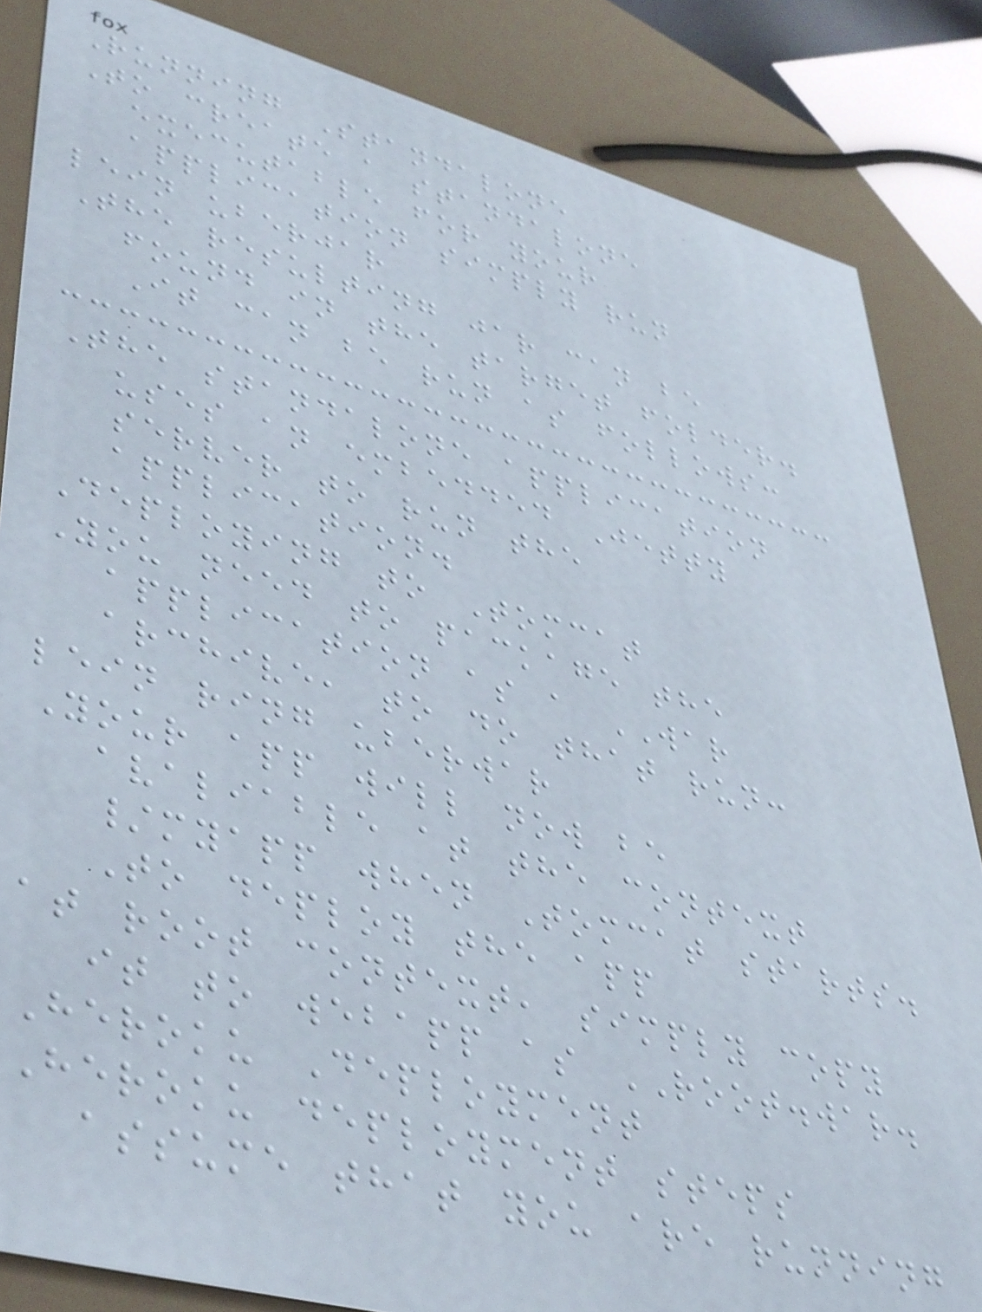Running Standalone
To create a standalone
executable for your
application simply run
lein uberjar
The resulting jar can be
found in the target folder.
It can be run as follows:
The standalone application
uses an embedded Jetty
server to run the
application.
Deploying to Tomcat
You need to package the
application as a WAR
archive, to do that run:
lein ring uberwar
Your app will now be
avaliable at the context
/myapp when Tomcat starts.
To deploy the app
at root context, simply copy
it to webapp as ROOT.war.
Heroku Deployment
Heroku deployment steps
assume that you are running
